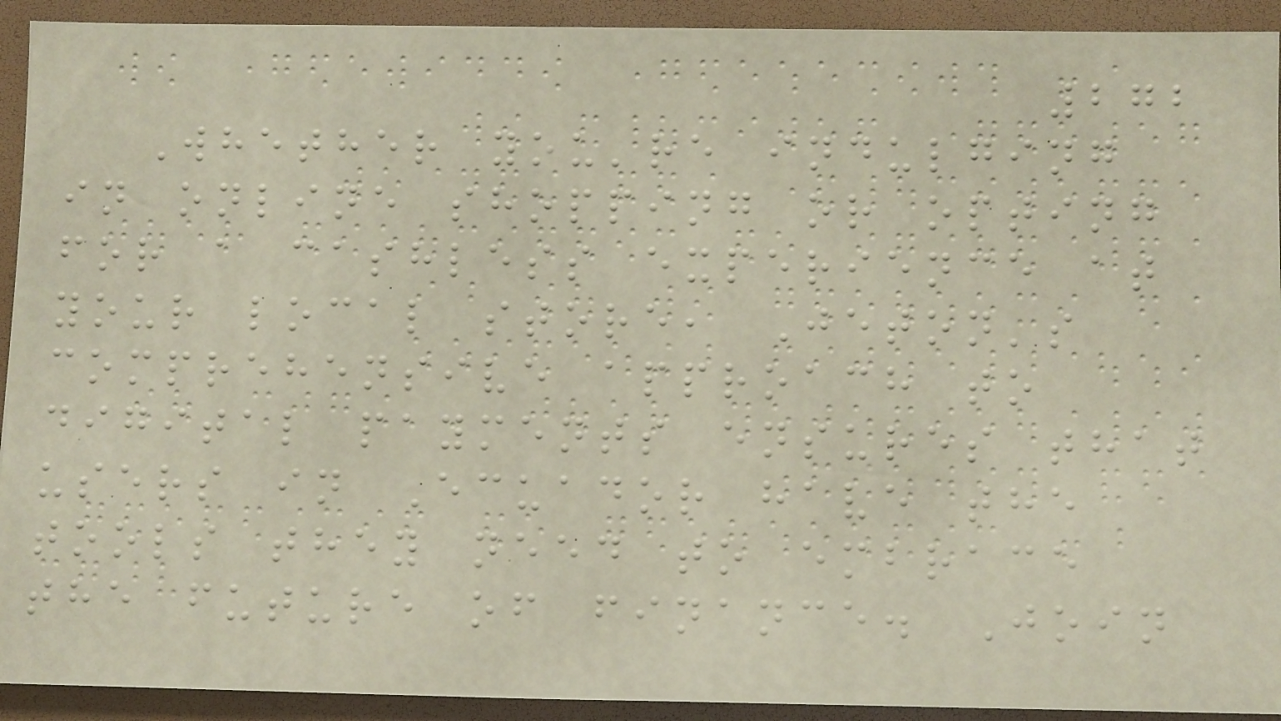272
Whether you're indulging
in online shopping or opting
for a cashless experience at
your local store, Jeton's
comprehensive approach to
digital payments ensures that
users in Ecuador have the
tools they need to embrace
the future of finance. Join
